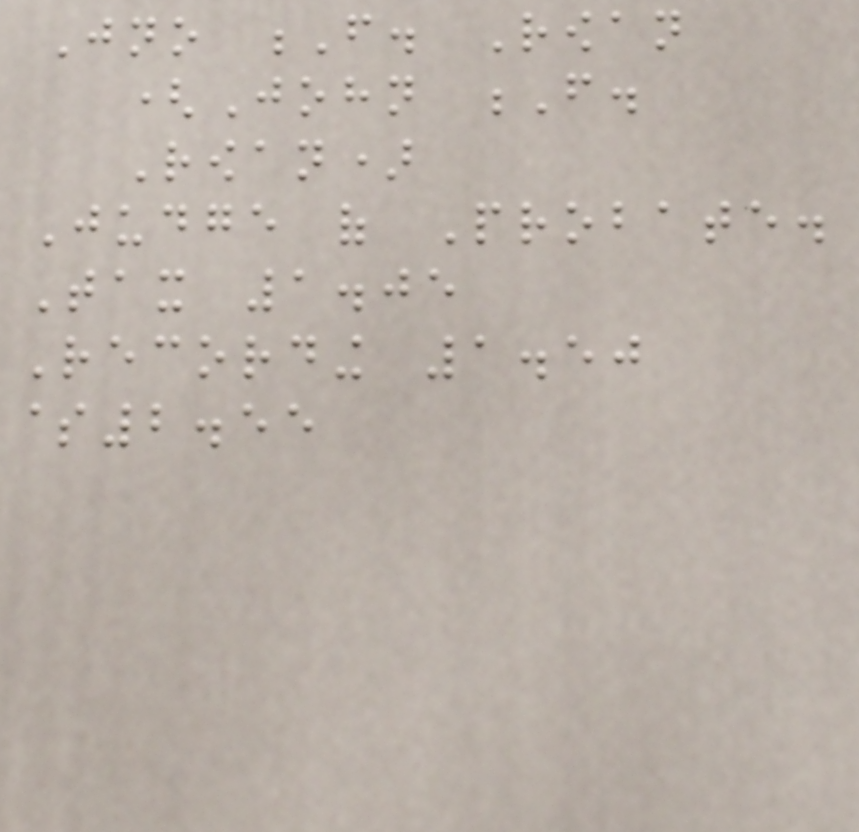Jno F. Rowan
(John F.
Rowan)
Judge of Probate.
Tax 1.05
Recording 1.50
$2.55
